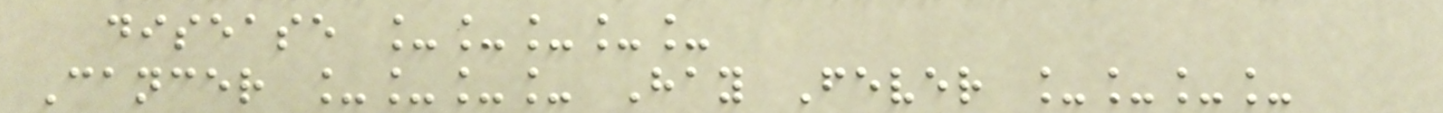disease _____
Cancer ____ Hay Fever ____
